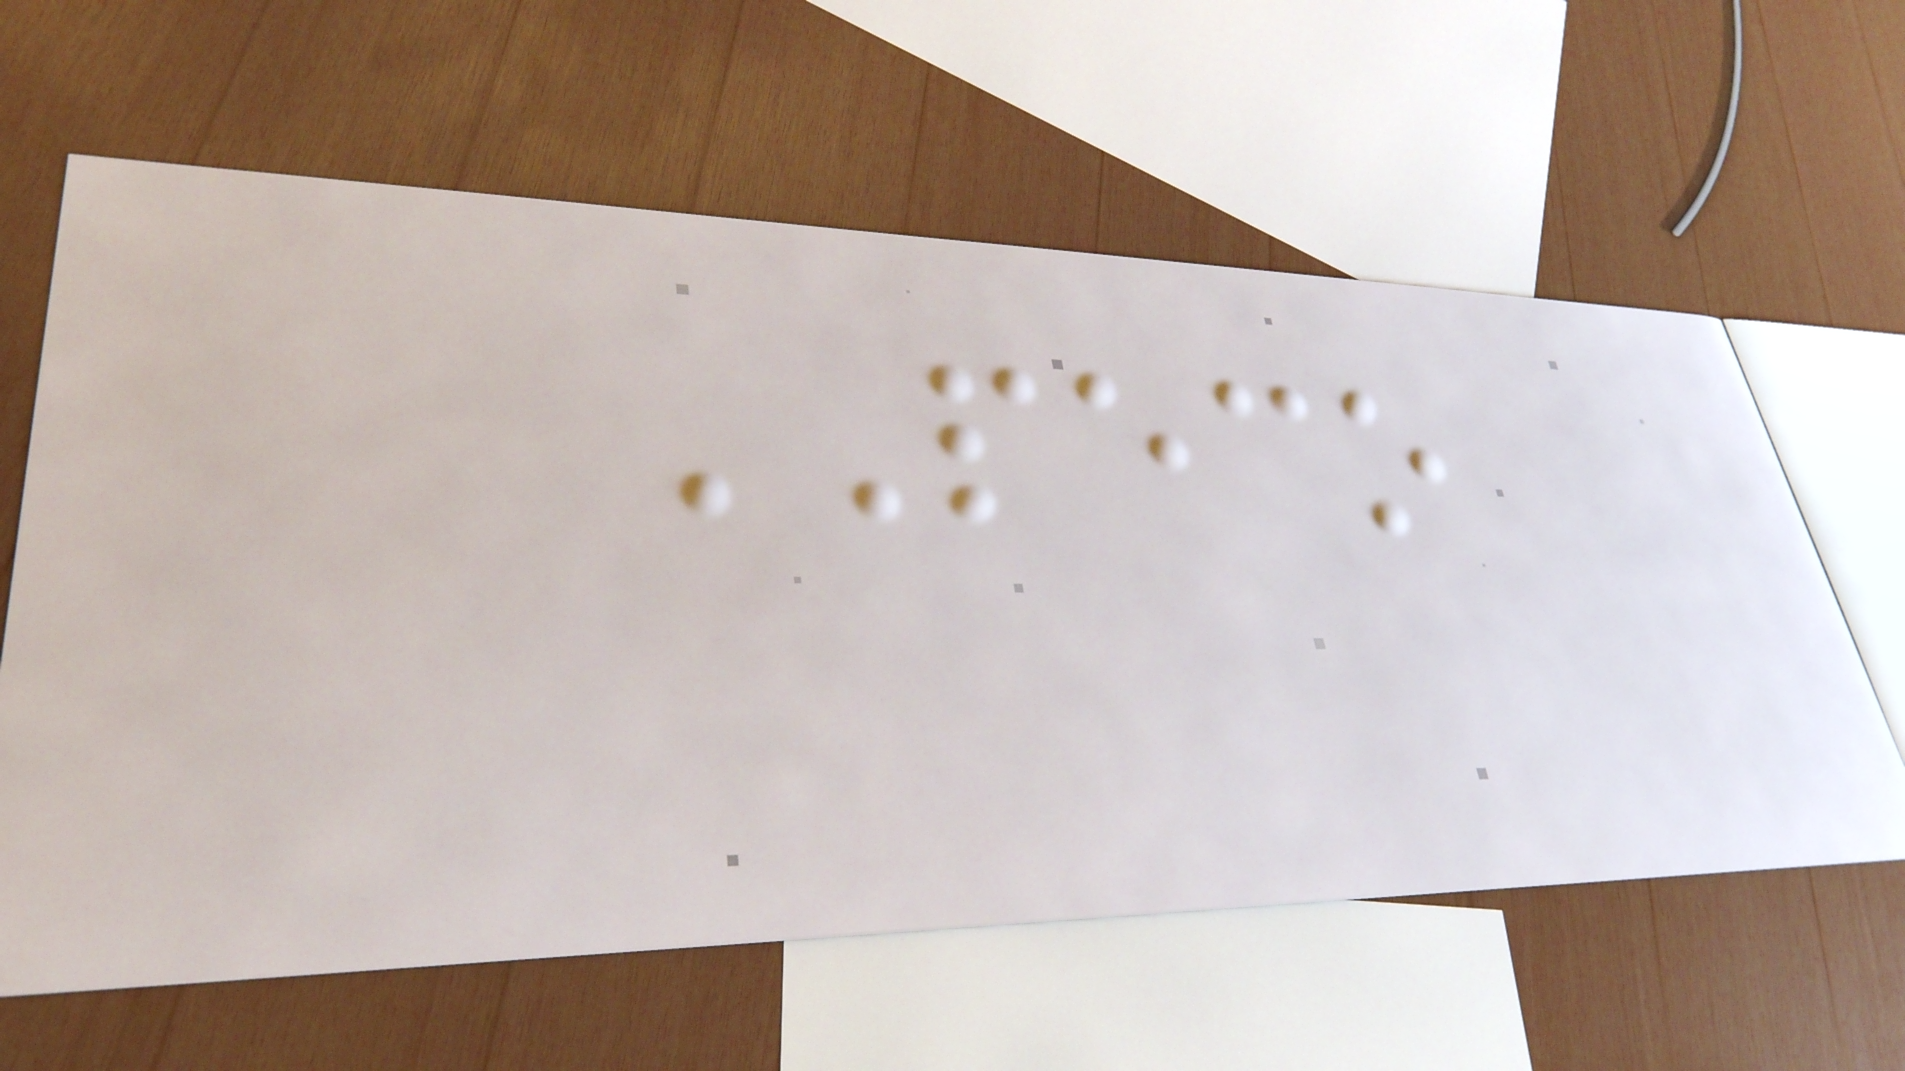PECO
